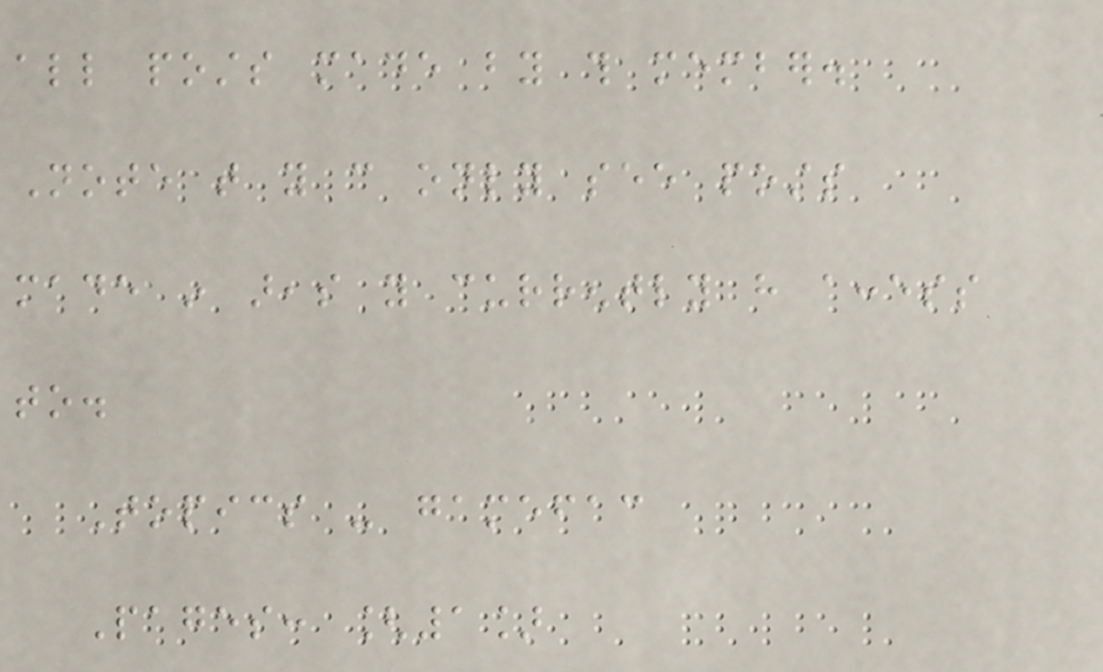all posts made by this member.
Note that you can only see posts
made in areas you currently have access
to.
Topics - gamefac
Pages: [1]
